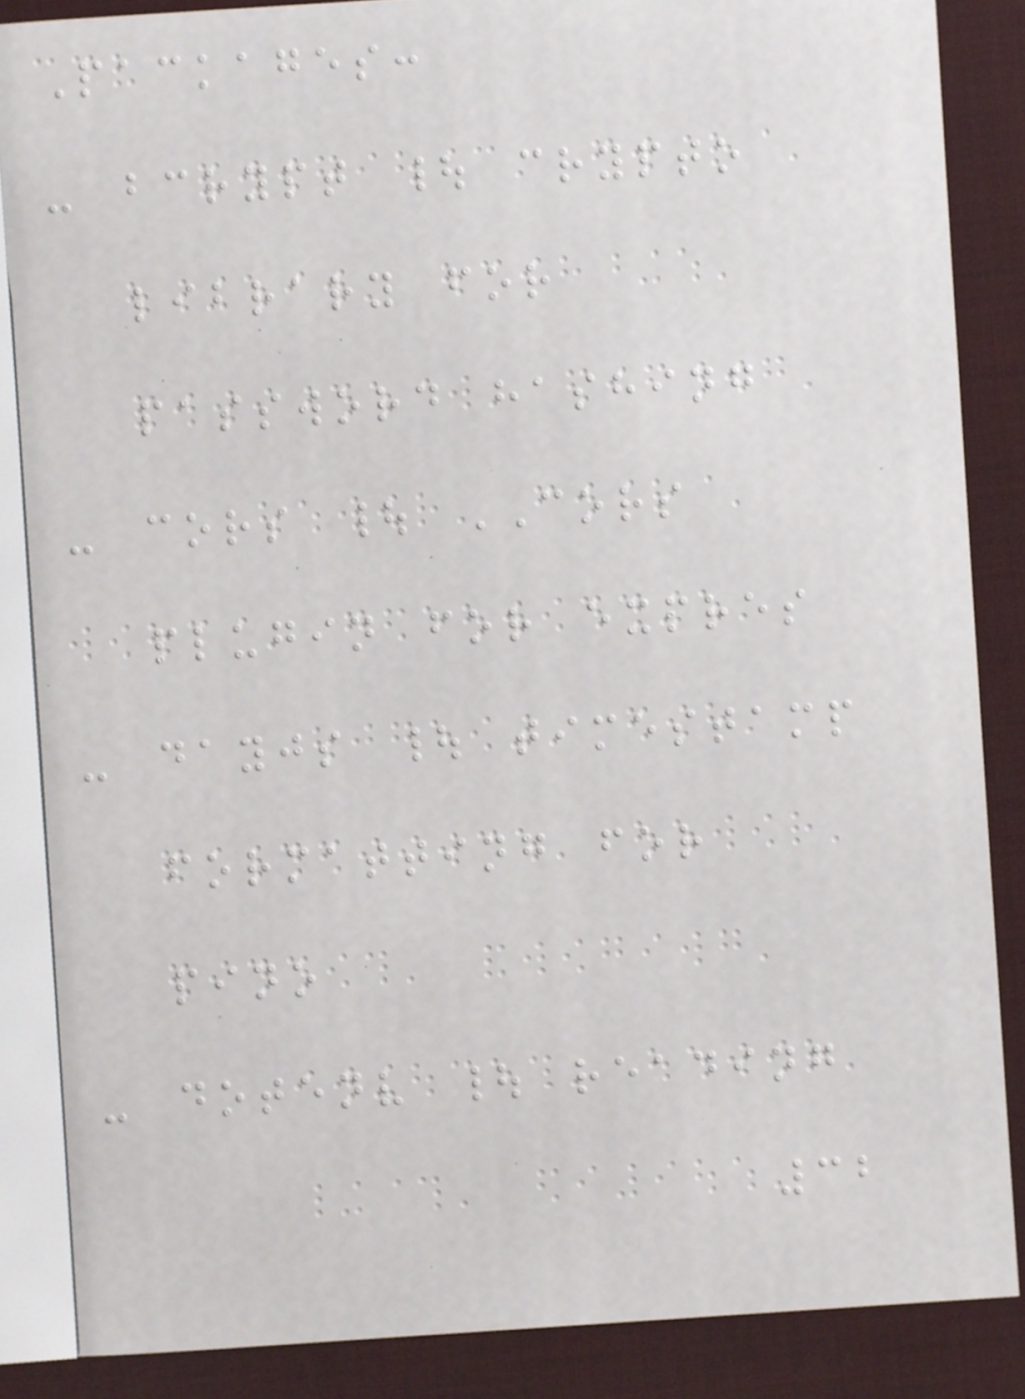Packages:
- bcrypt | crypto
library for
password hashing
- cors | CORS
plugin for expres
- dayjs | timestamp
formatting for
pino
- dotenv | reading
32
